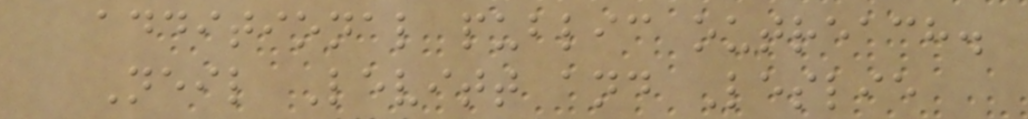additional public outreach.
Neil Levitt and Leslie
